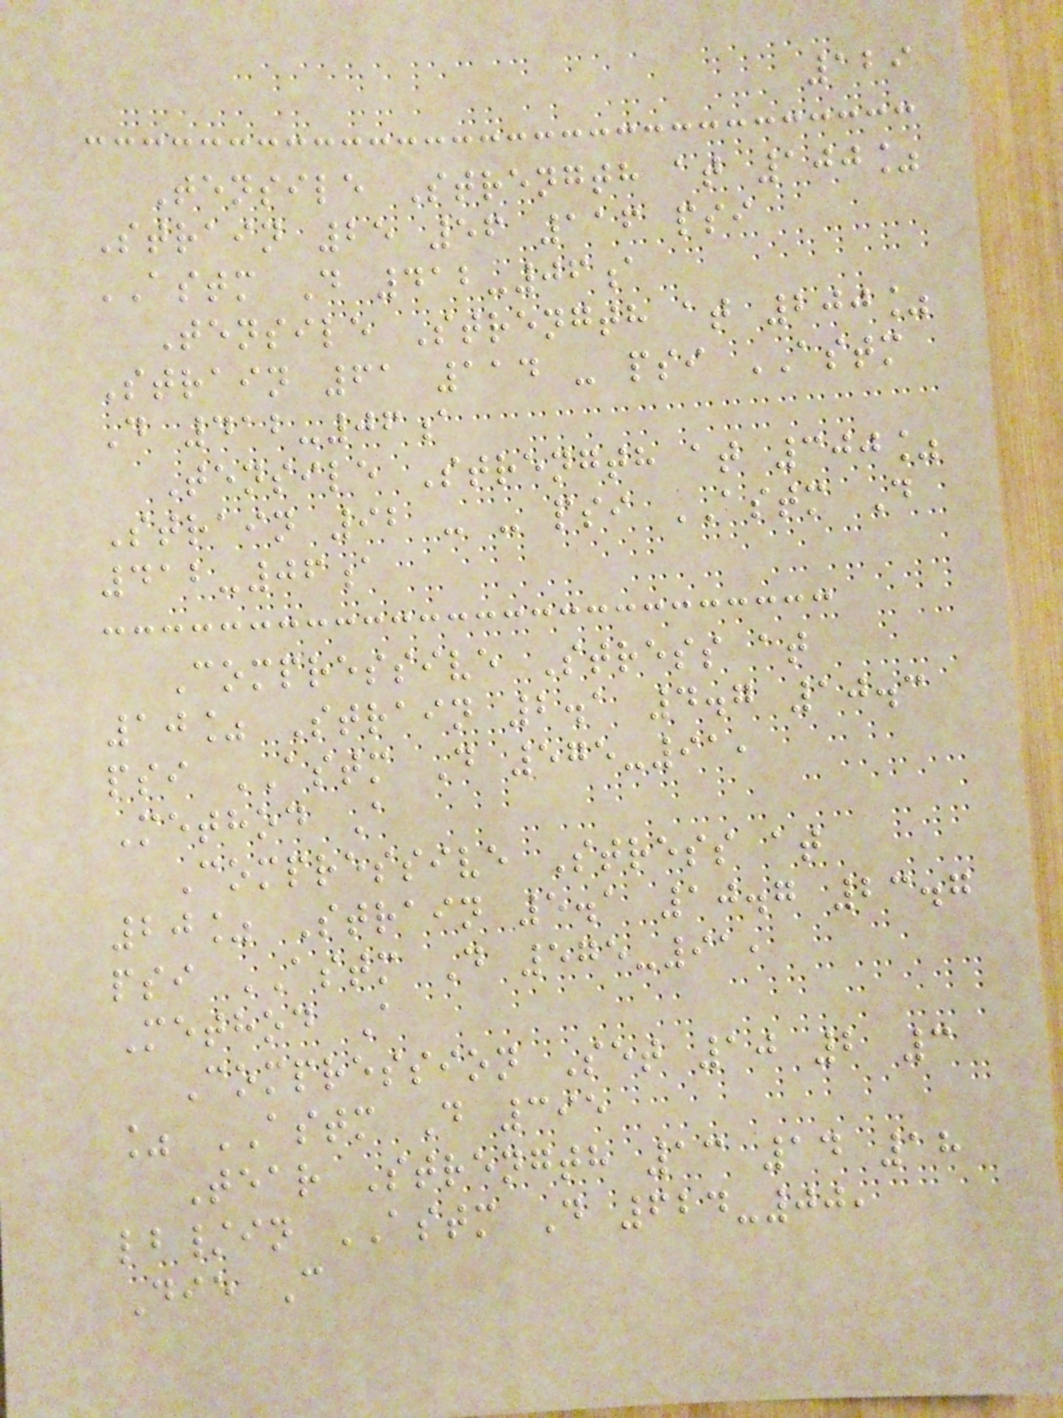129
Tensile Strength at 100%
Strain 25 56 116 psi
ASTM D 412-06a
Tensile Strength at 200%
Strain 61 114 - psi ASTM
D 412-06a
Tensile Strength at 300%
Strain 92 - - psi ASTM D
412-06a
Compressive Stress at
10% Strain 2.1 4.7 10.3
psi ASTM D 575-91,
Method A
Compressive Stress at
20% Strain 5.1 10.7 23.7
psi ASTM D 575-91,
Method A
Compression Set 10 2 3
% ASTM D 395
Tear Strength 13 14 18
lb/in ASTM D 624-00,
Die C
